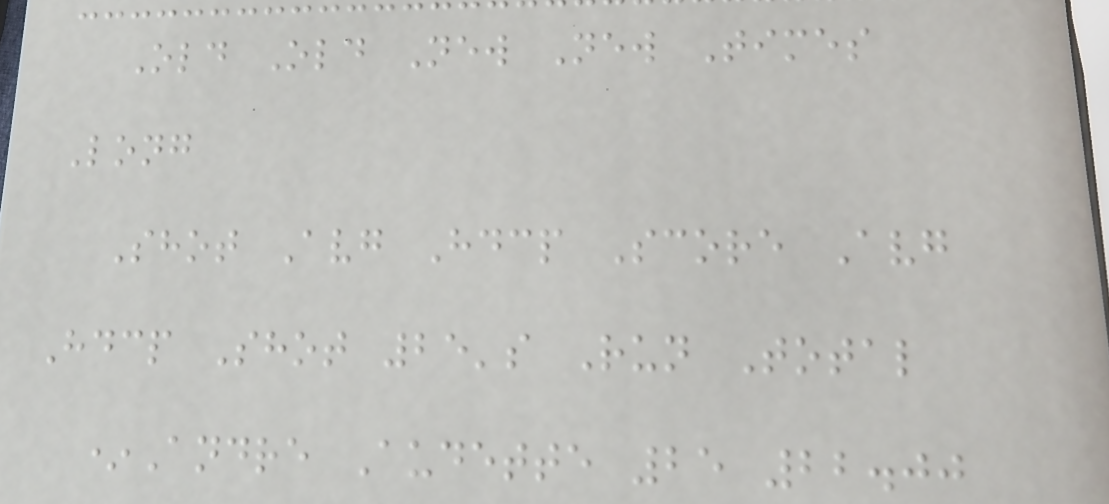Old Old New New Times
Long
Shot Avg Hdcp Score Avg
Hdcp Shot 25's Run Total
*Andre Audette 25 22.00
